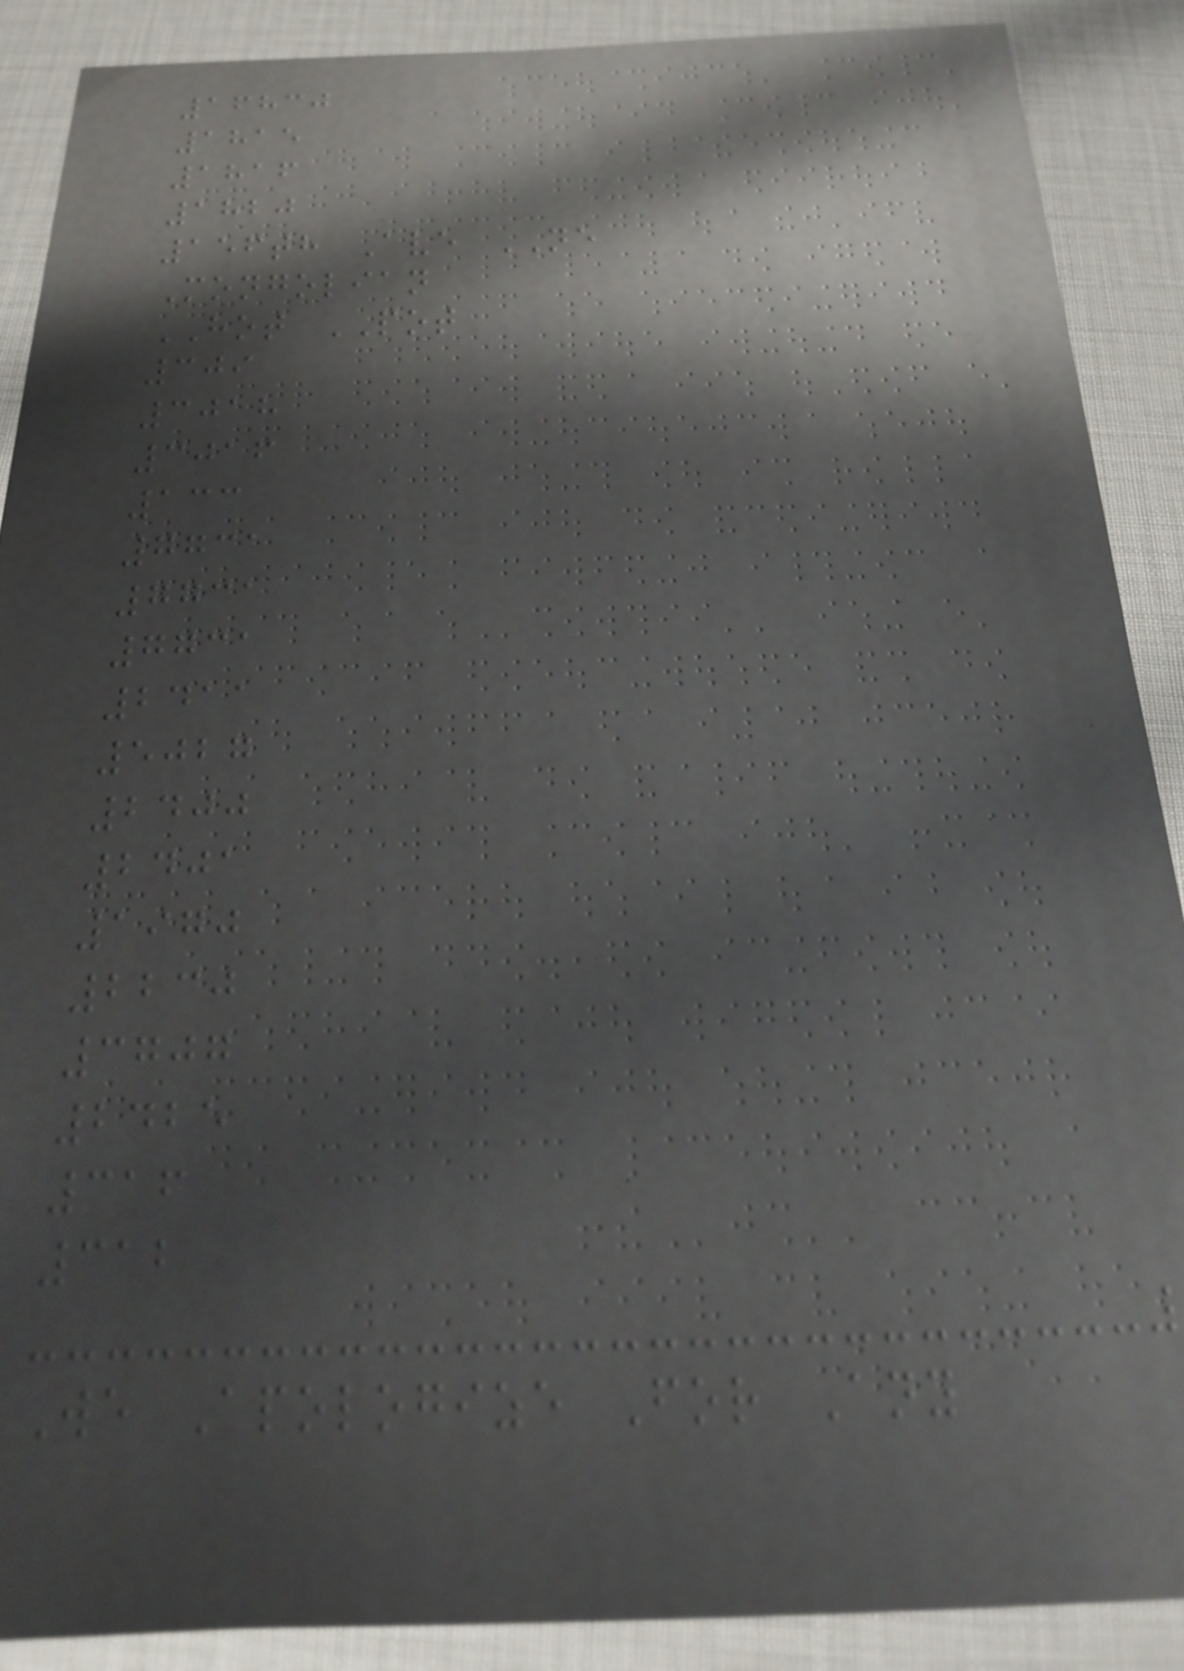16830
1815
1816
1820
156th Ave NE
Mongolian
HOT POT
309
3018
3016
133
7731
7731
7731
2411
5027
2400
2401
1970
2230
3707
2425
316
312
We Apologize For Any
